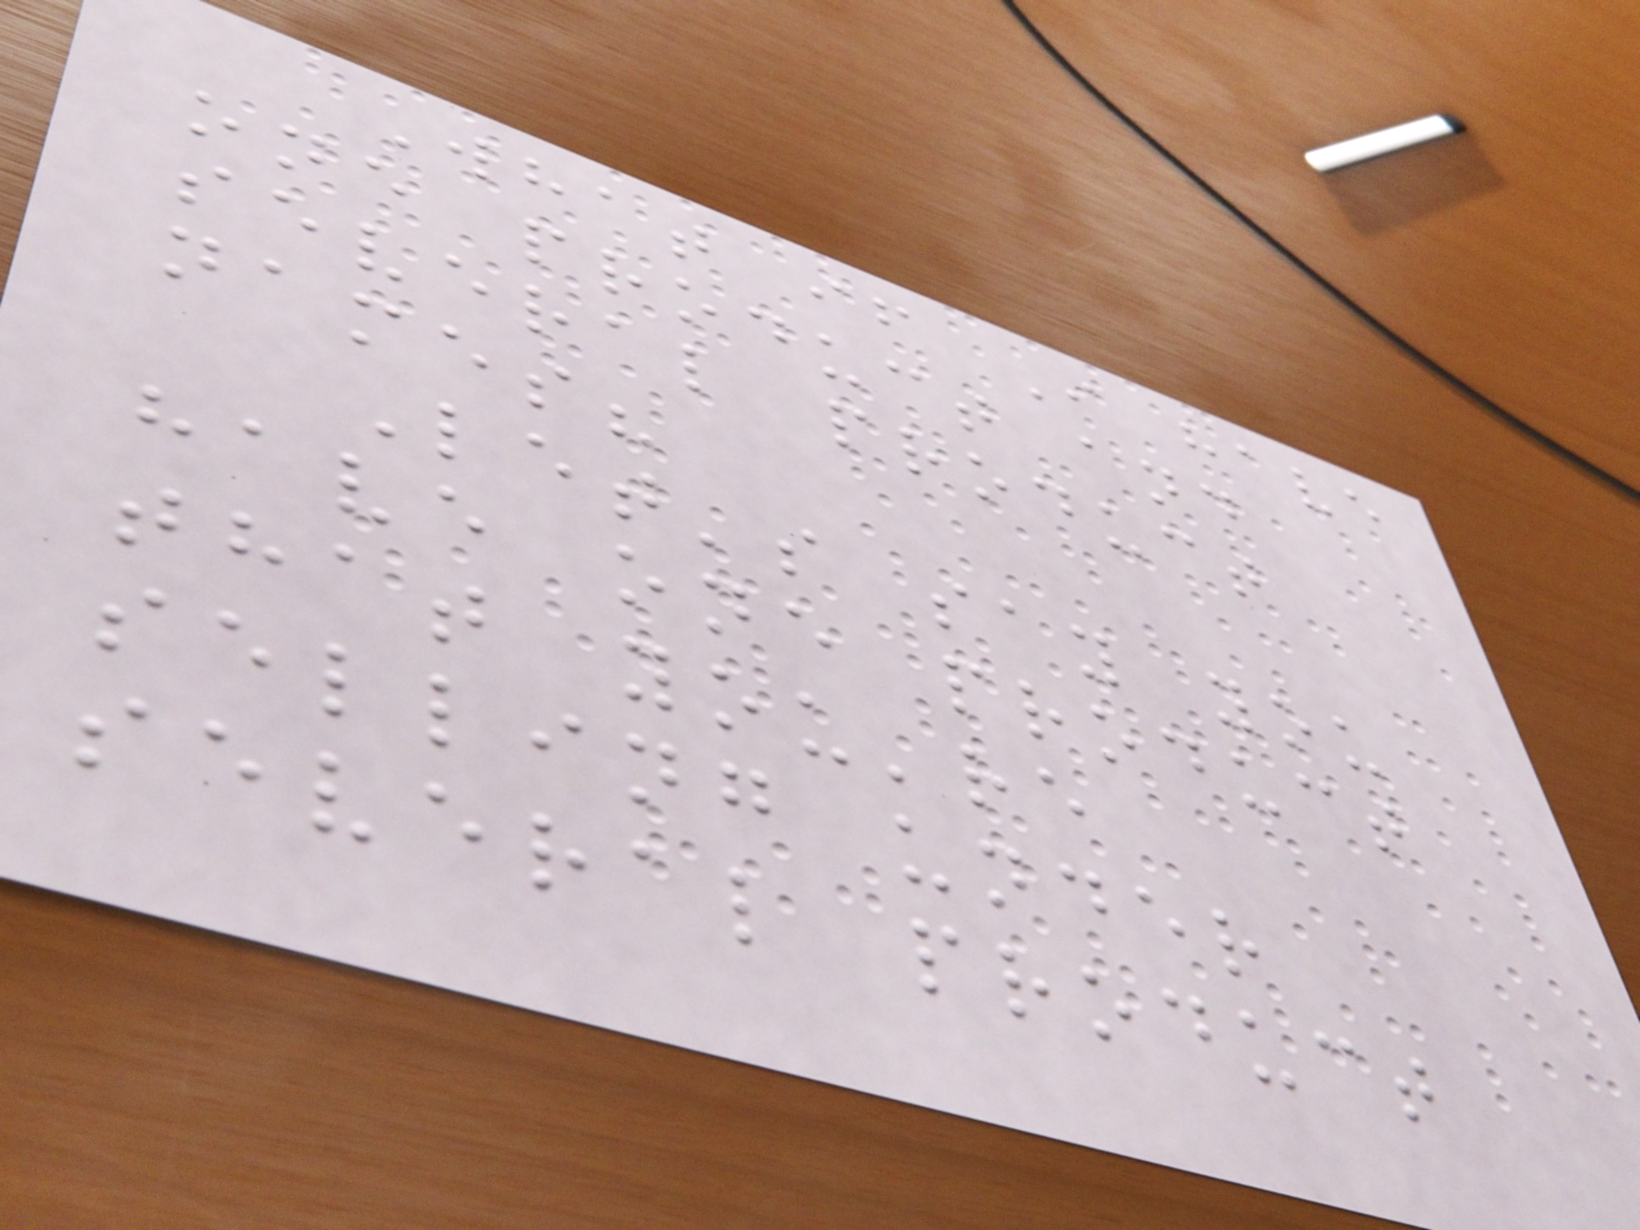What if I have
one product and
several product
names?
Let's say you
have one product
that you're
selling under
several product
